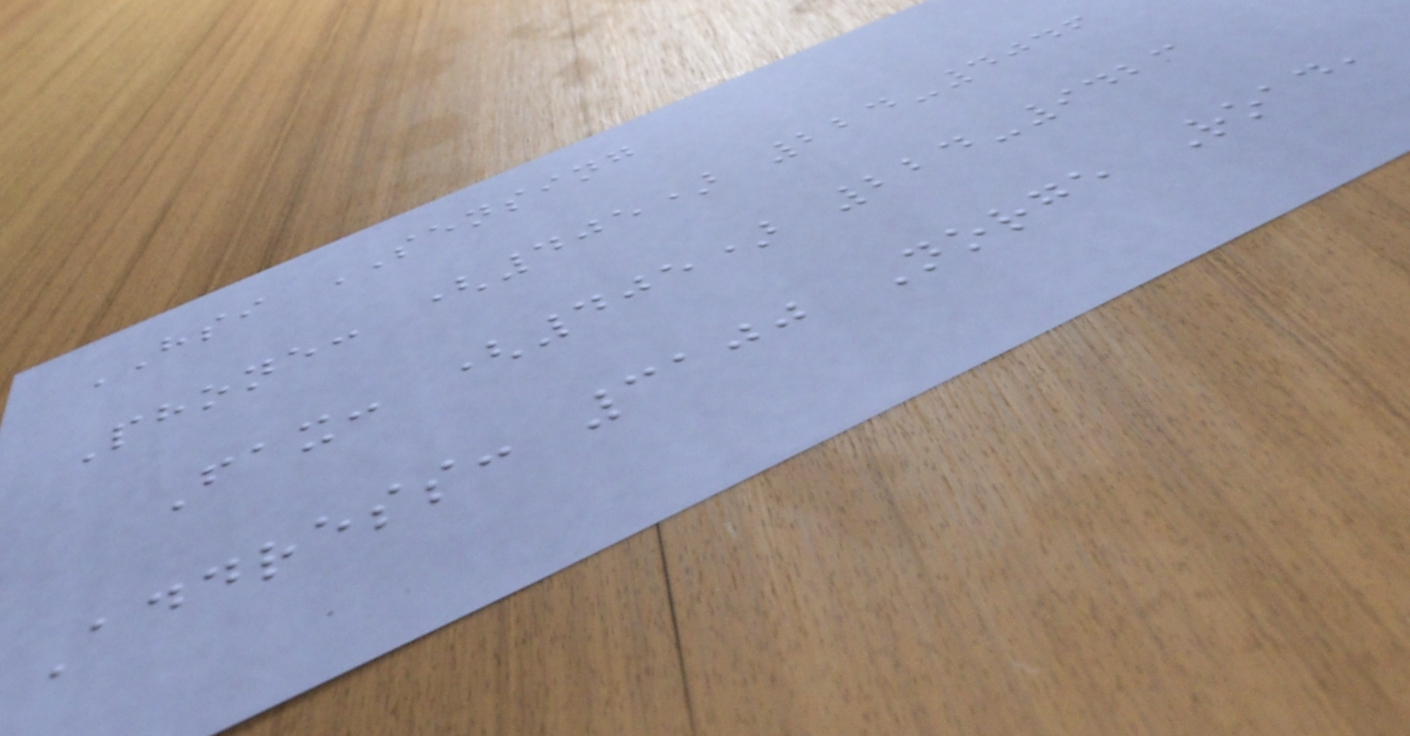HSI SENSING
Phone: (405) 224-4046
Fax: (405) 224-9423
Address: 3100 Norge Road,
